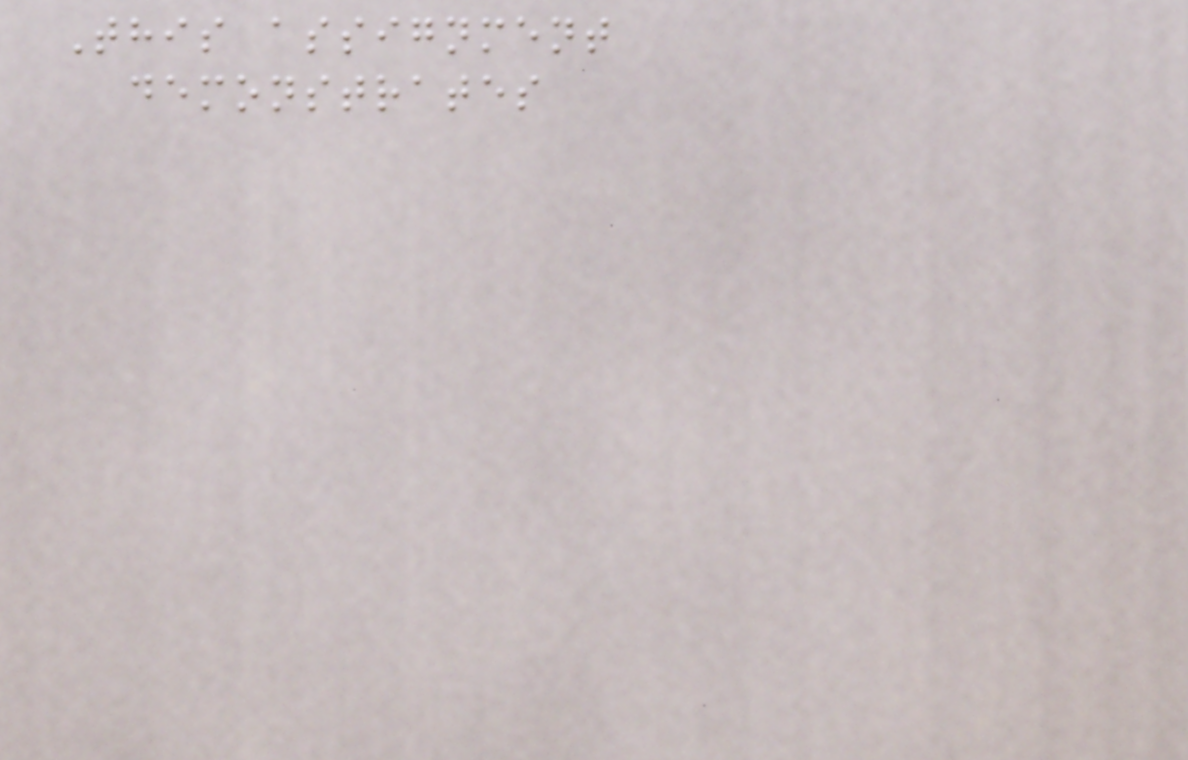This assignment
demonstrates
